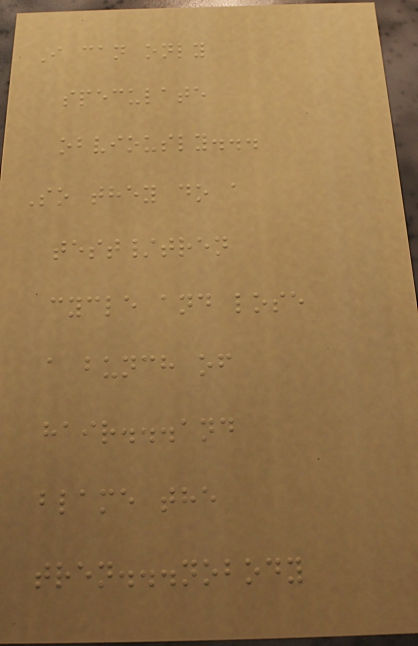I can only
speculate
obviously...
So they do a
test/tren
cycle and lose
a bunch of
hair...and
blame the
tren...nobody
